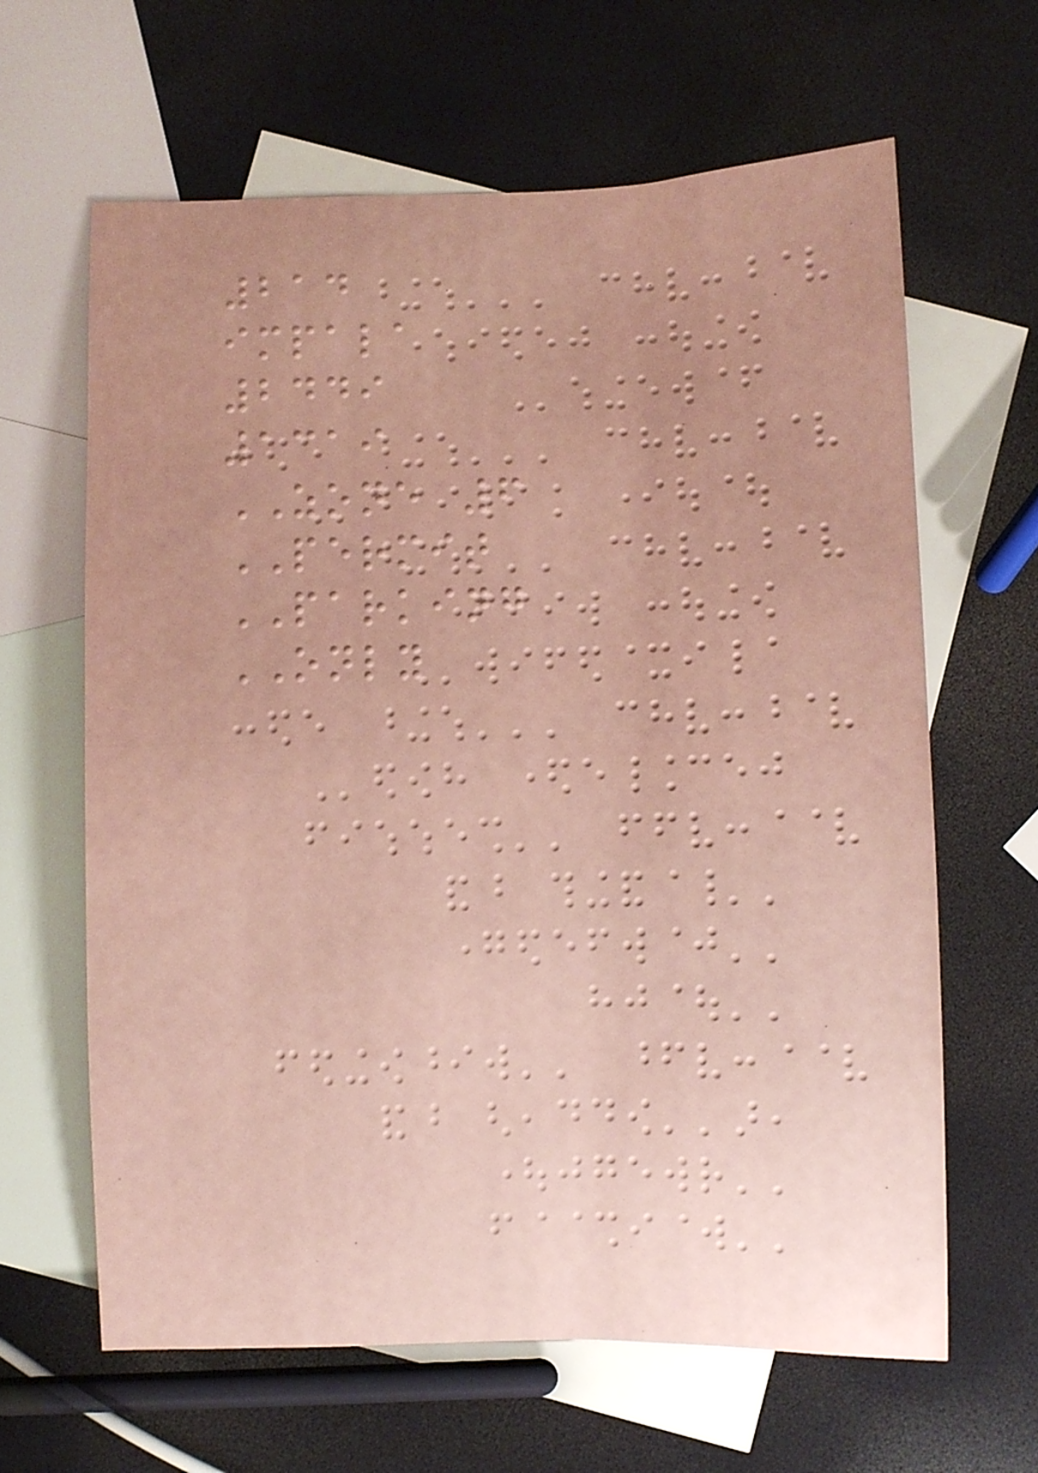214
impala
2449
1319
ZONE 6
PERMIT
PARKING
ONLY
